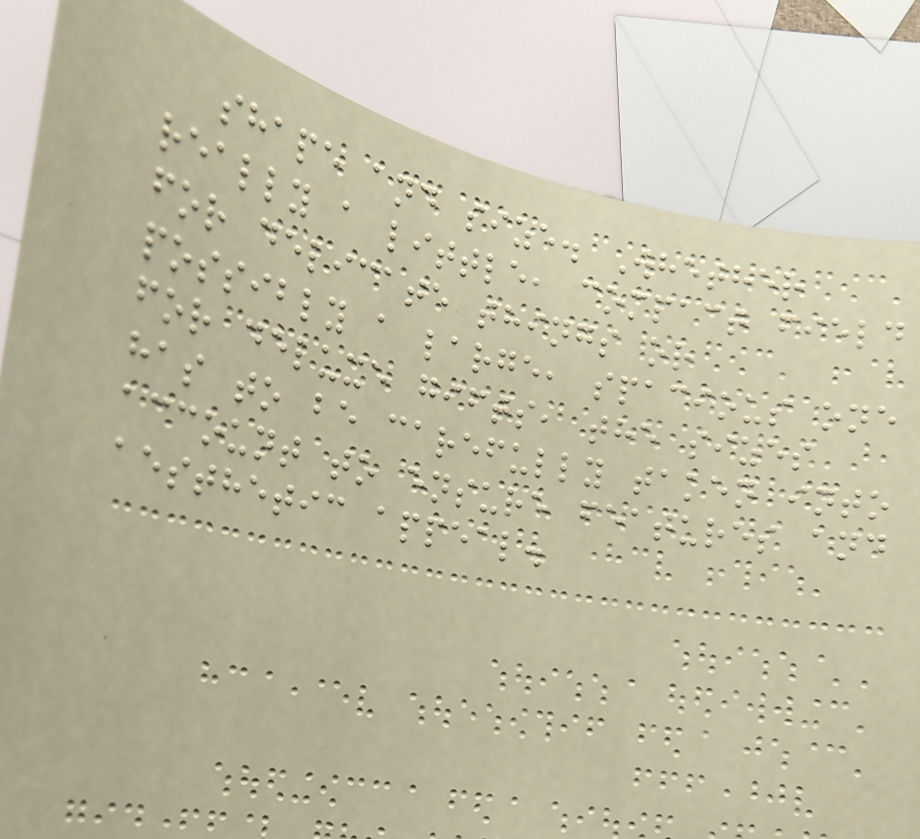shape and size. Whether
really a little, compact field
for delicate things or
possibly a large, spacious one
for deluxe gifts, the sizes
has to be carefully taken into
account to ensure features and
aesthetic appeal.
